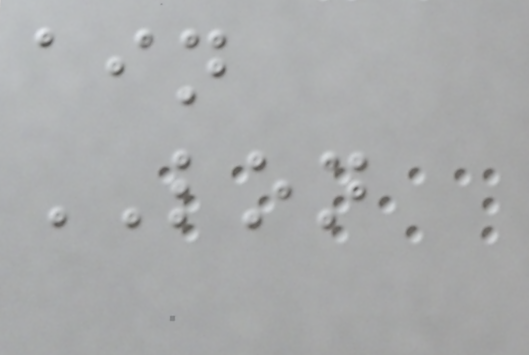ain
LON
